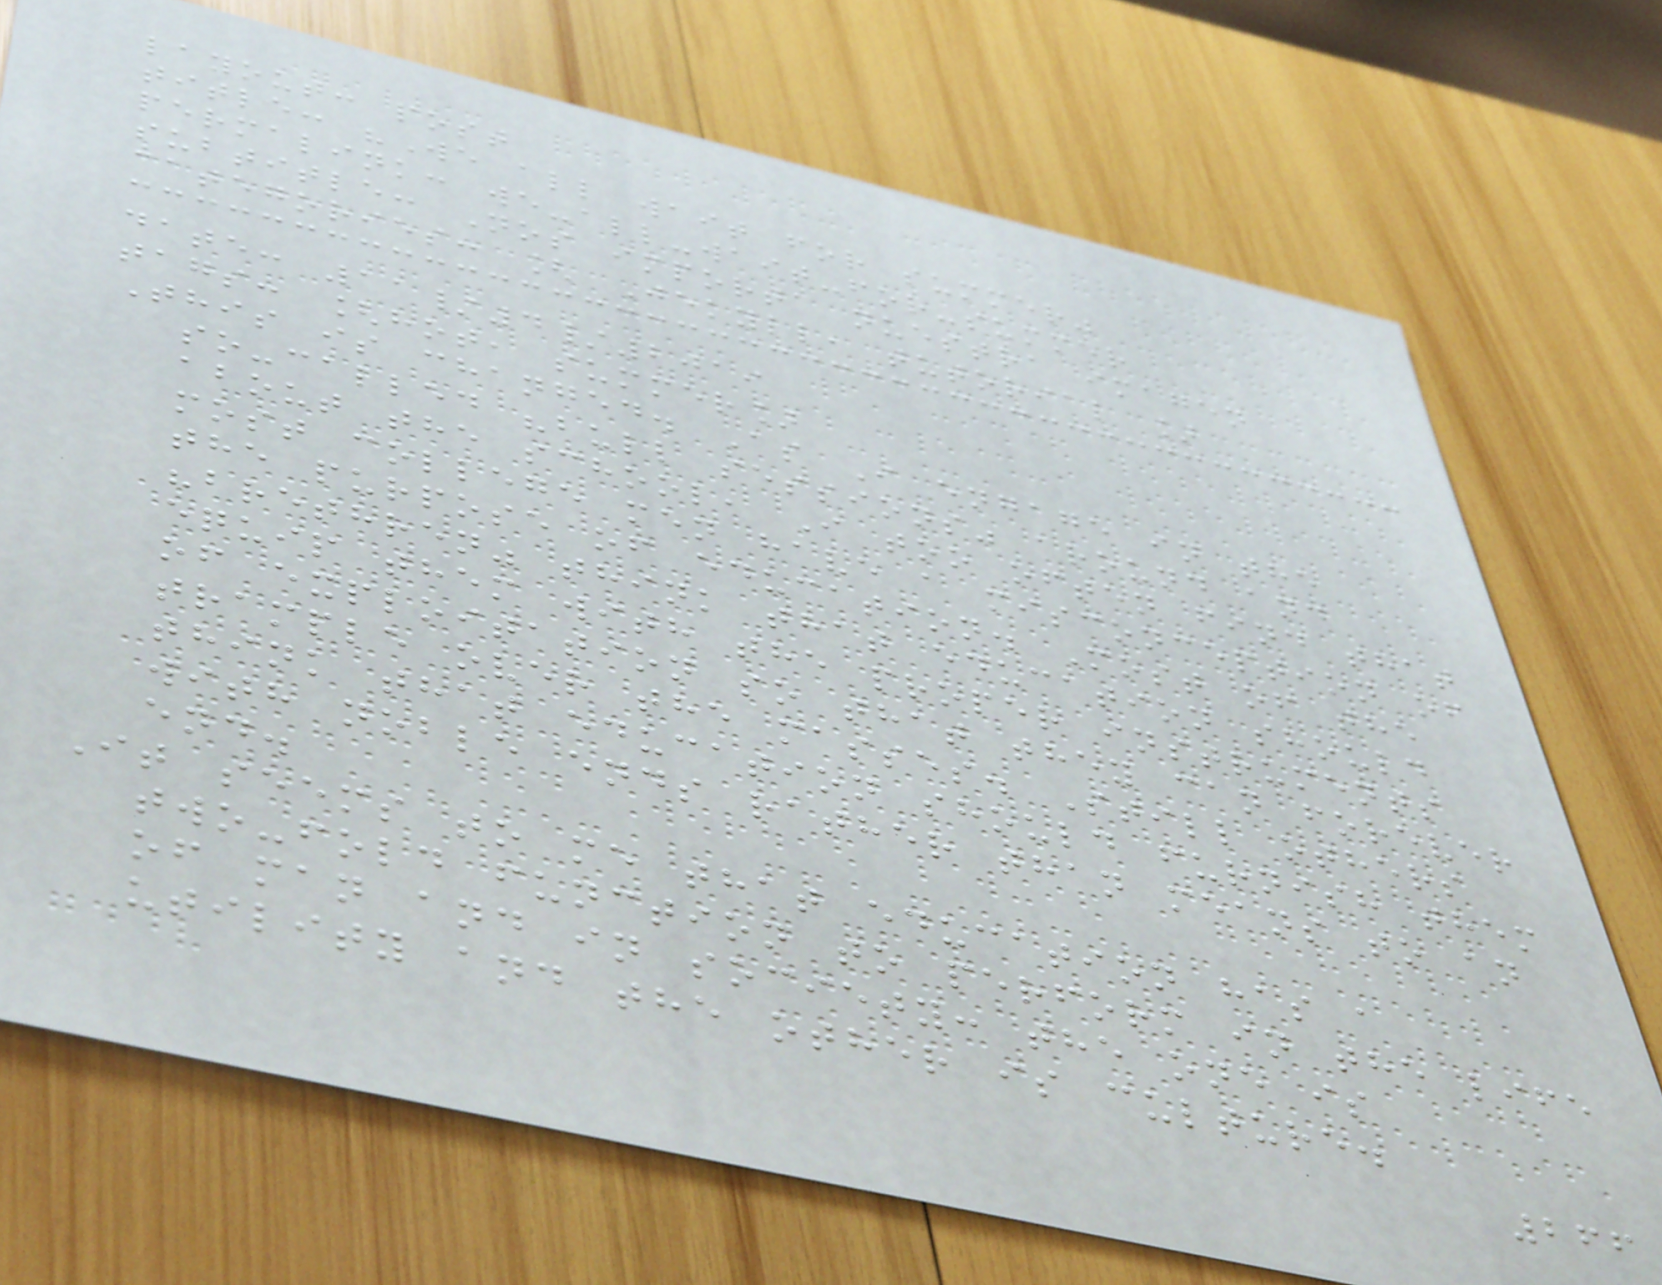layout: post
title: "We all wait for summer"
permalink: we-all-wait-for-summer
subtitle: Nos importa nuestra imagen
categories: [ Jekyll, tutorial ]
date: 11/4/2019
tags: [hot, summer]
This is changed. As I engage in the
so-called "bull sessions" around and
about the school, I too often find that
most college men have a misconception of
the purpose of education. Most of the
"brethren" think that education should
equip them with the proper instruments
of exploitation so that they can forever
trample over the masses. Still others
think that education should furnish them
with noble ends rather than means to an
end.
It seems to me that education has a
two-fold function to perform in the life
of man and in society: the one is
utility and the other is culture.
266
